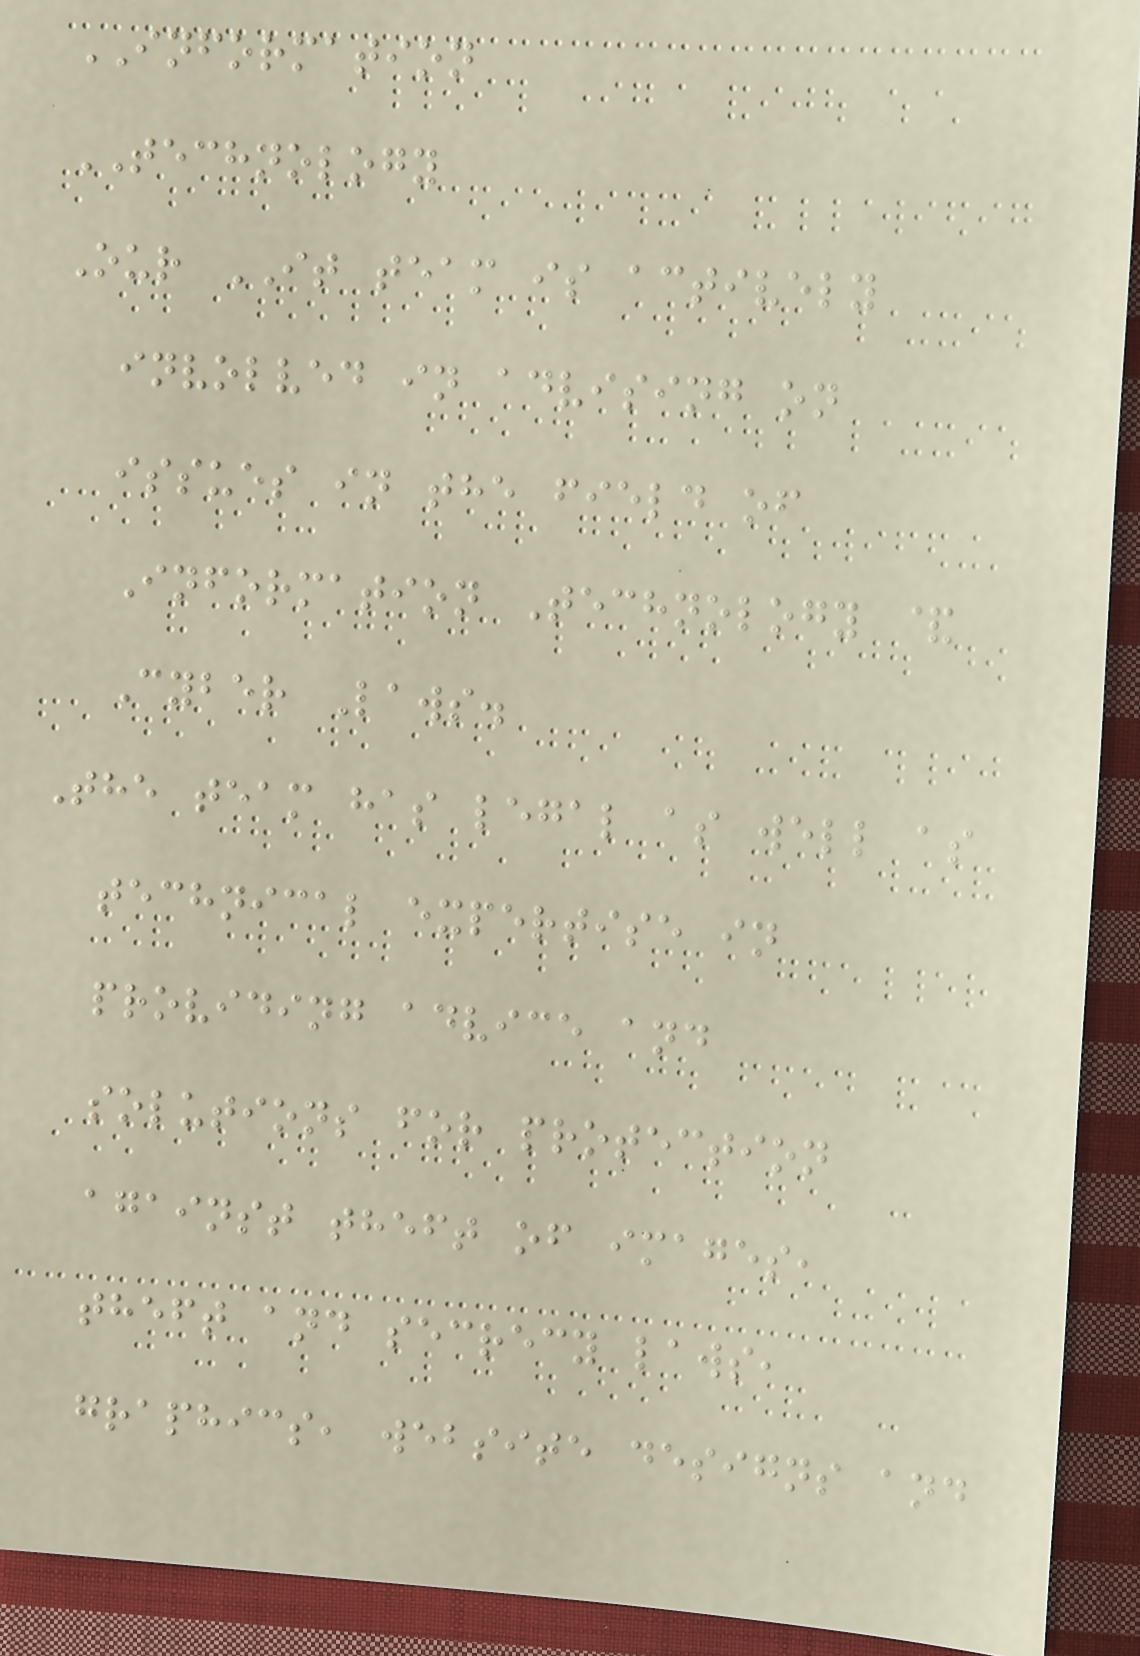INFORMATION
TECHNOLOGY
Our IT team is actively
involved in advising on
issues in the field of
Information Technology &
Cyber Laws.
The team has legal as well as
technical expertise in
providing advice and
solutions for protection
against theft of images,
theft and secrecy laws,
graphics, website designs and
